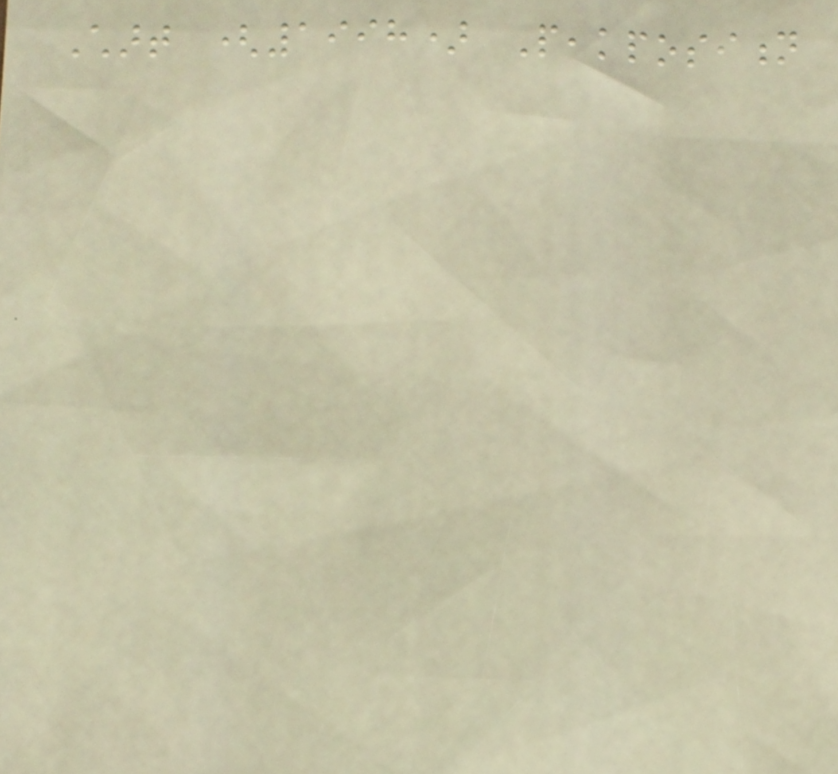Chart (1998) Peakposition
